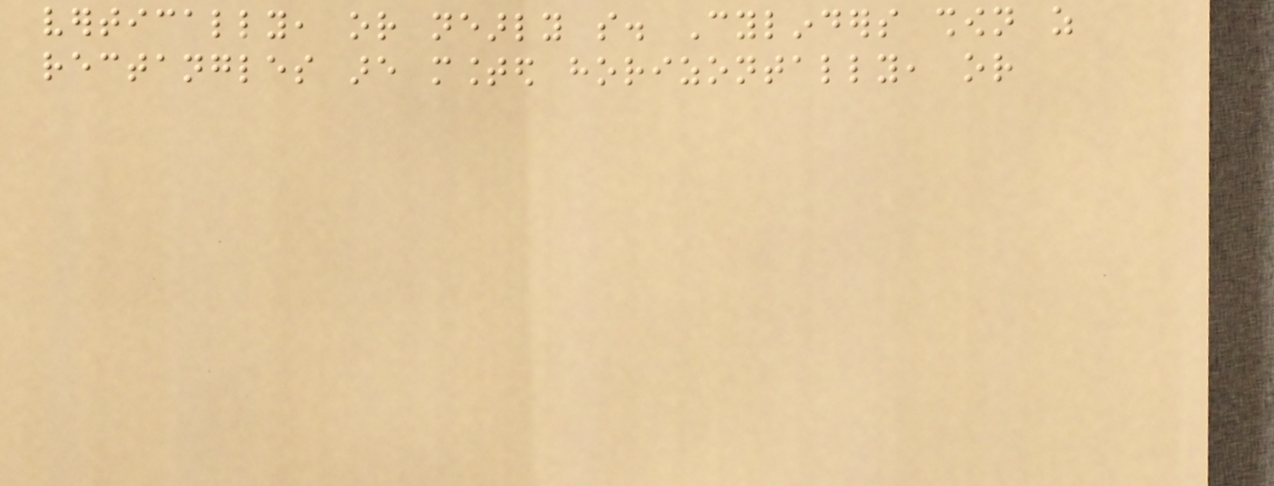vertically, or nearly so. Cylinders shown as
rectangles are mounted horizontally, or
